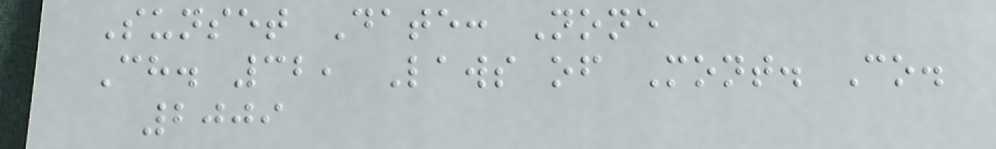Sunset Date: None
Ch. 32, Laws of Mont. Co.
2009
